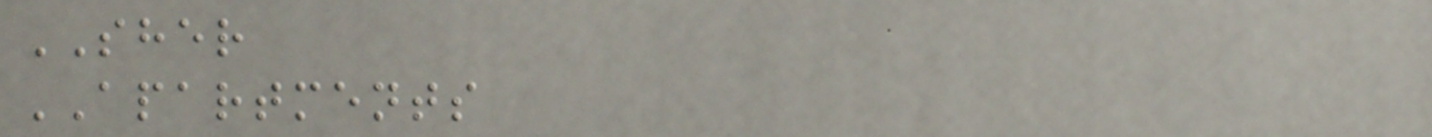SHER
APARTMENTS
